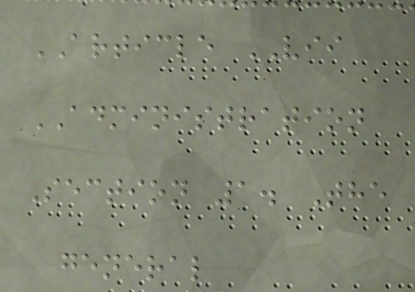ARTICLE VII
ADMINISTRATION
Section 1. The
general
